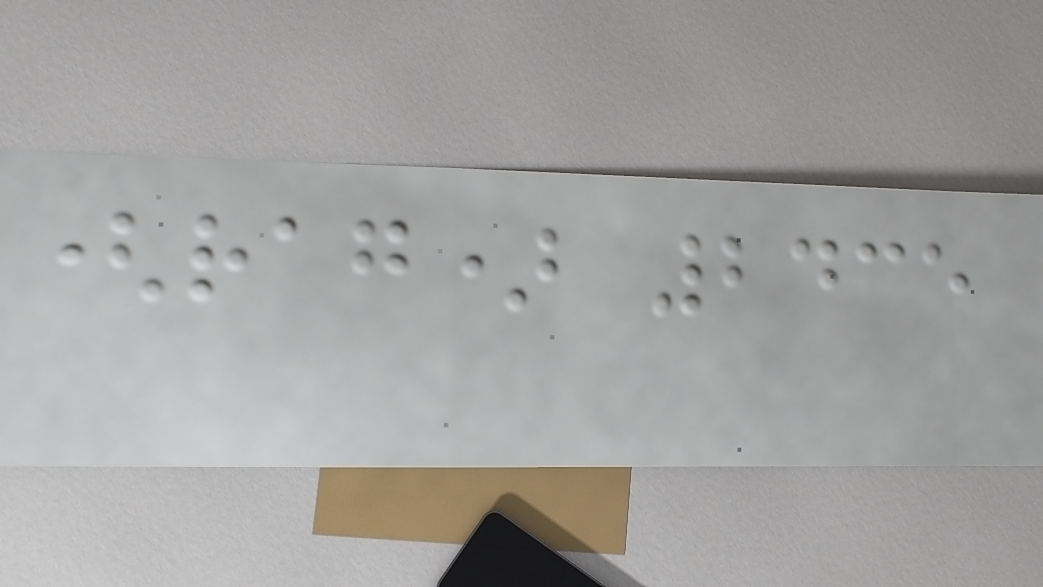(rag) 2435
